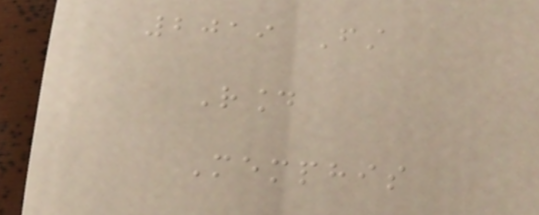2019 First
Round
Memphis
